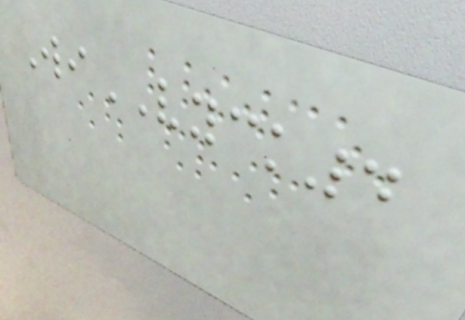WiVYCK4
